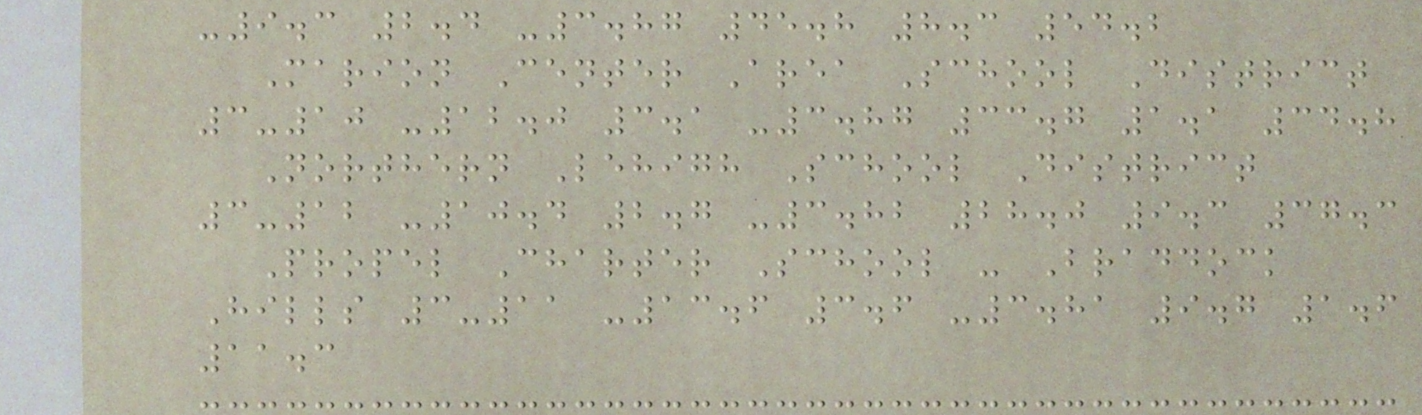-9.3 2.4 -3.87 45.8 8.3 54.2
Marion Center Area School District
3-10 -12.0 3.1 -3.87 33.7 1.1 34.8
Northern Lehigh School District
3-12 -10.4 2.7 -3.82 28.0 9.3 37.3
Propel Charter School - Braddock
Hills 3-11 -13.6 3.6 -3.81 9.7 1.6
11.3
